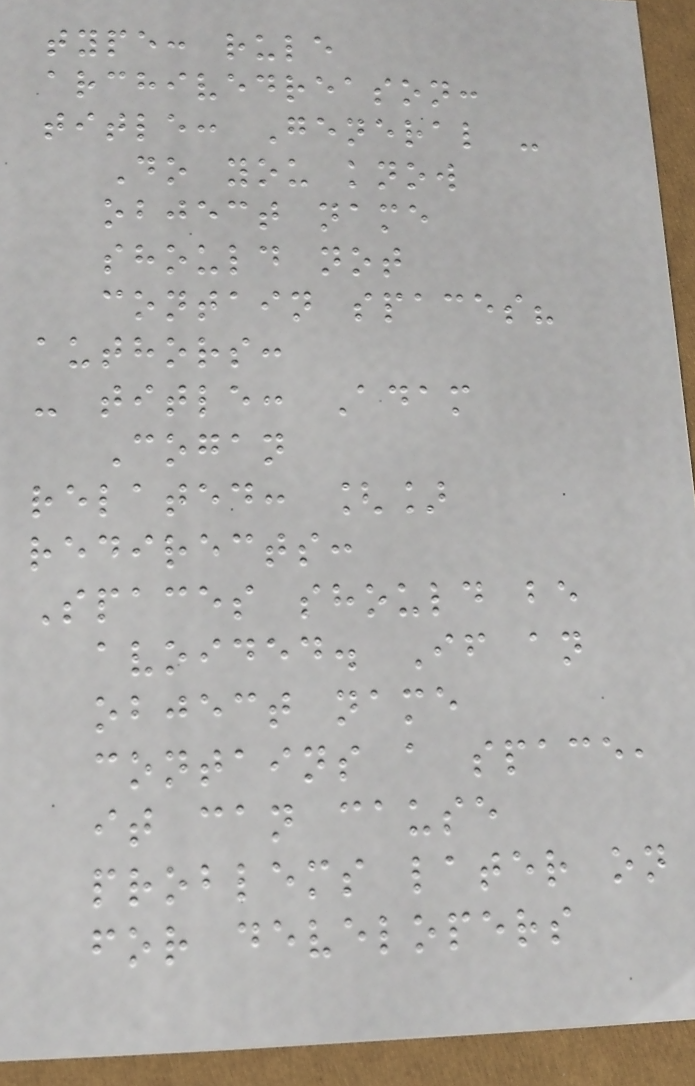type: rule
archivedreason:
title: General -
Do you know
object name
should not
contain spaces?
authors:
- title: Adam
Cogan
related: []
redirects:
Spaces should be
avoided. If an
object name
contains a space,
it can cause
problems later on
for developers
